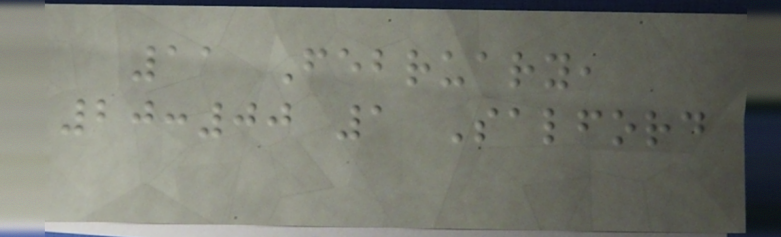11 February,
20:00 1 Salford
